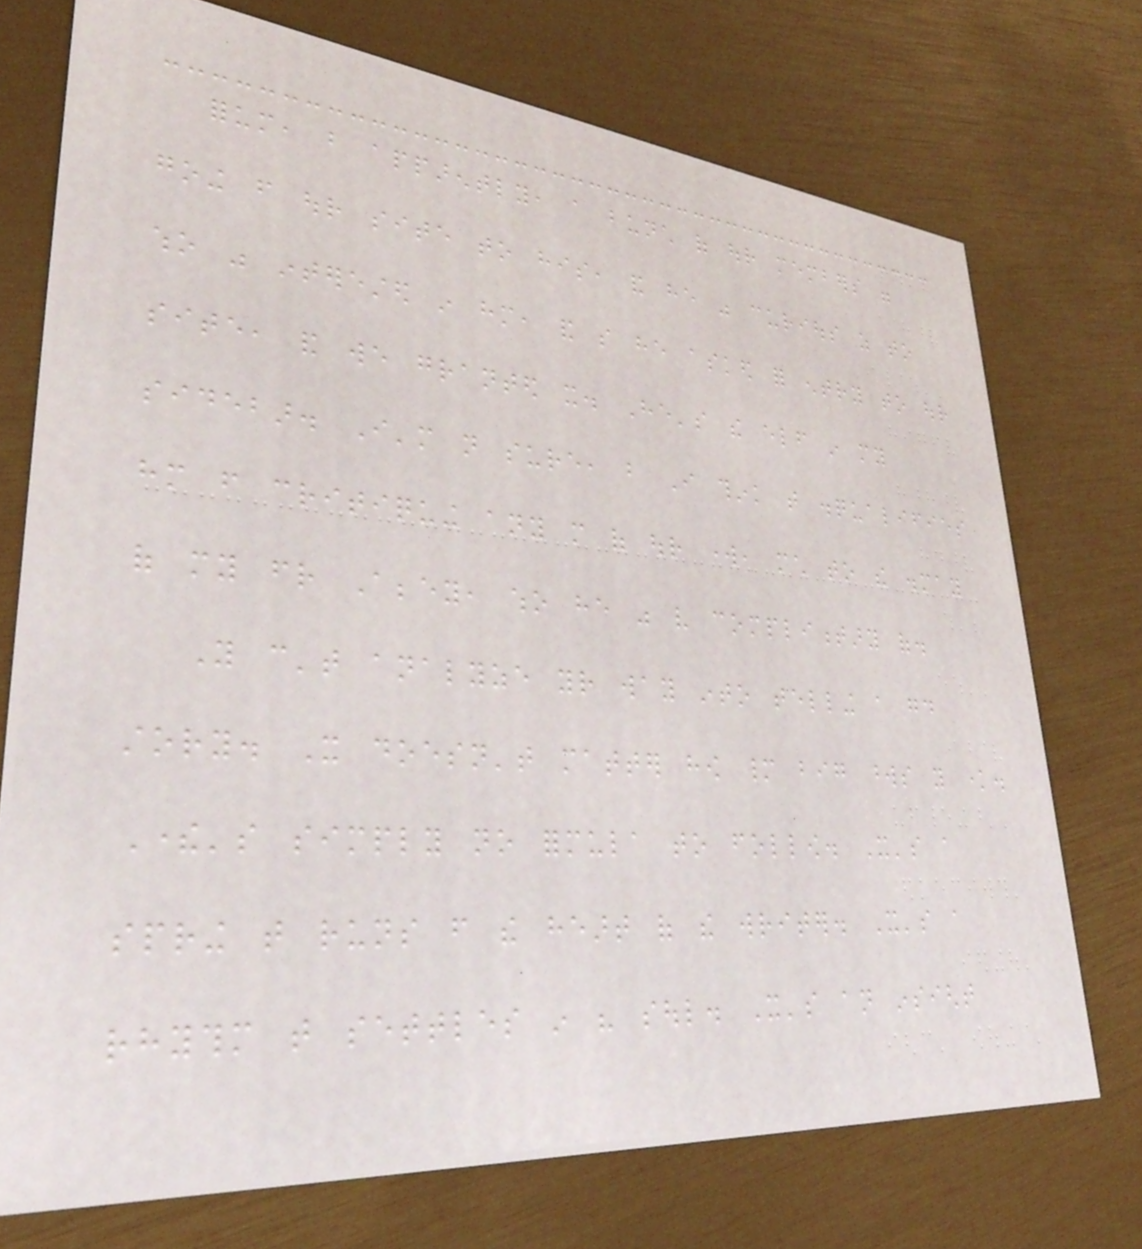forum, but apparently, a bunch of our members were
going from our site to his, and he was curious as to
who was interested in him, and so he asked for entry to our
site, and we granted it. He's the elf in my
sidebar. I'm not sure, but I think that disqualifies
him from critiquing any more of our work, much to the dismay
of my friend Abbey, who he was very complimentary of.
You can't analyze your way into telling a good
story. It doesn't matter how many big words you know.
There's simply no formula to follow. It's a
spring that runs from the heart of the writer. It's a
rhythm that settles in his soul. It's an insight
